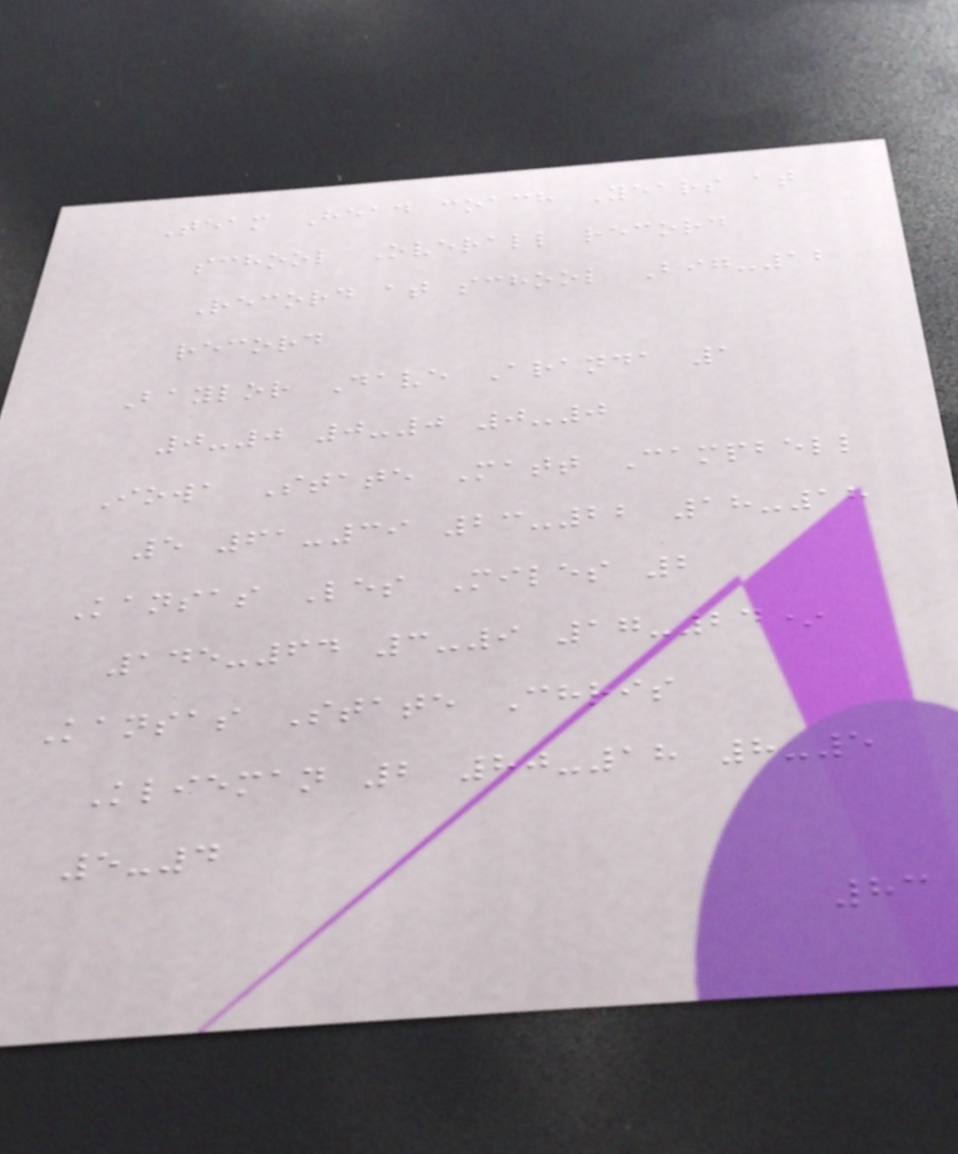Team Head coach Years at
school Overall record
Record at school Big-12
record
Baylor Dave Aranda 1
0-0 0-0 0-0
Iowa State Matt Campbell
5 61-39 23-22 18-18
Kansas Les Miles 2
145-64 3-9 17-24*
Kansas State Chris
Klieman 2 80-18 8-5
5-4
83
